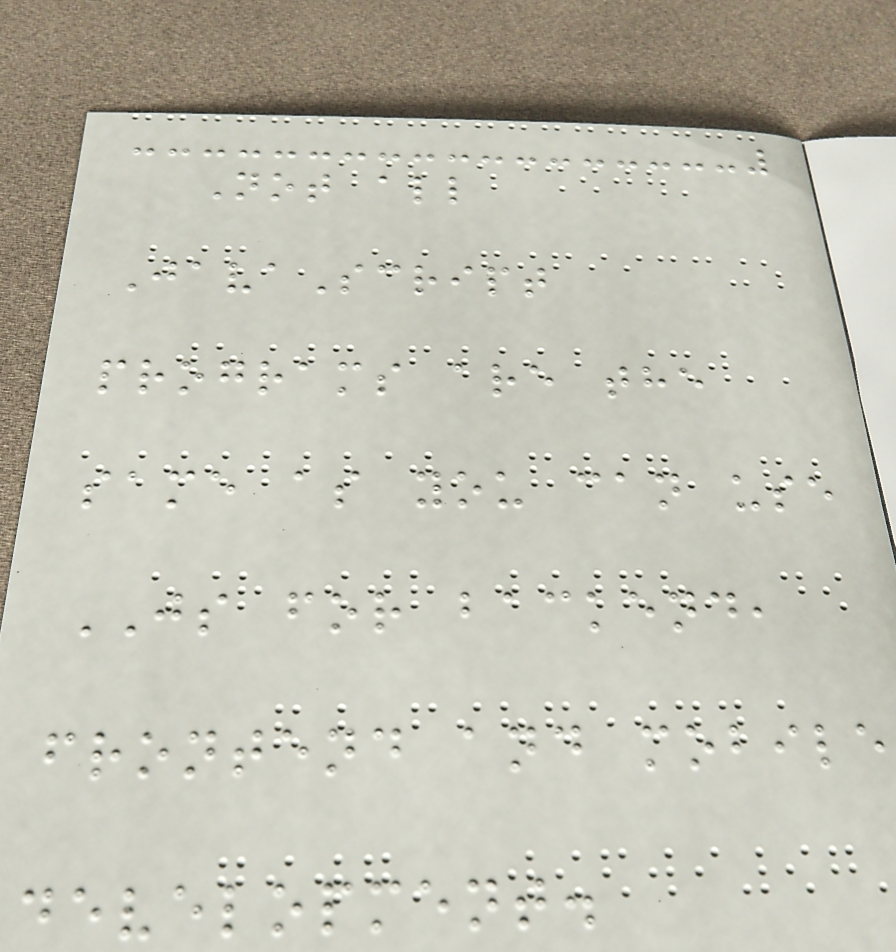Not all
JavaScript
programs are the
same as you can use
JS for backend,
frontend and mobile
development.
